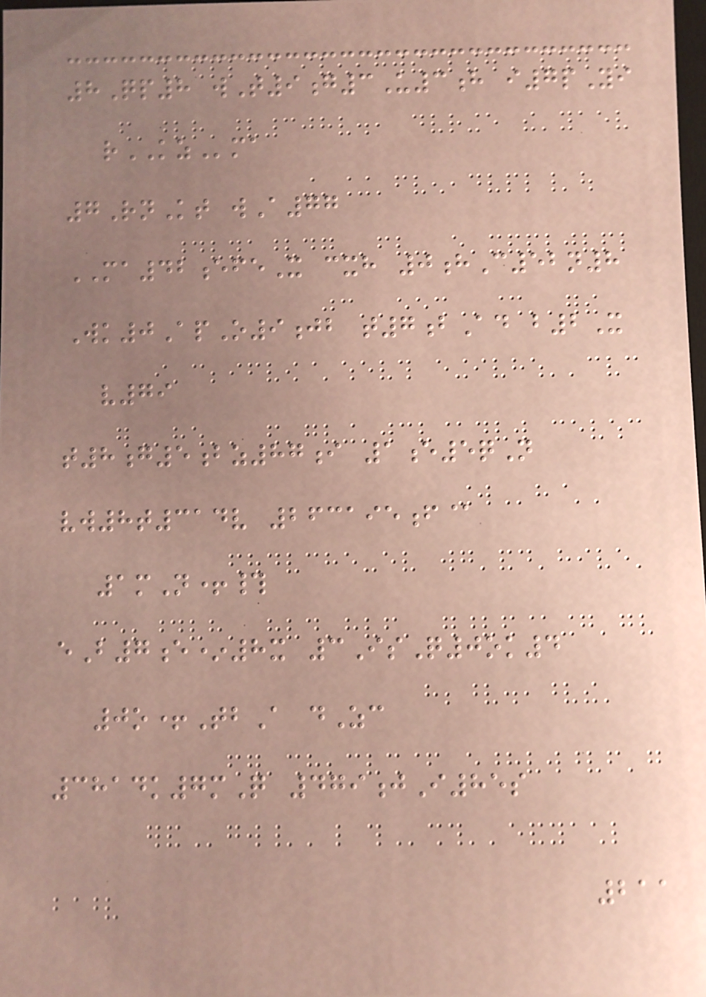8Qp8 wT9g3U3h i7pYi
rKZma
7RnKt wA77
MA42efeX cxh 0hC52n8
Wk0ApO9jb t7bAd b2X
v79
t8g5bz87i 1e5qN
vw8t314v 263195f@
1mN+#
eB7e*8x 3IsQ0ok4
0o+TbA dZc
3814k7mQ 479jI85s
211
